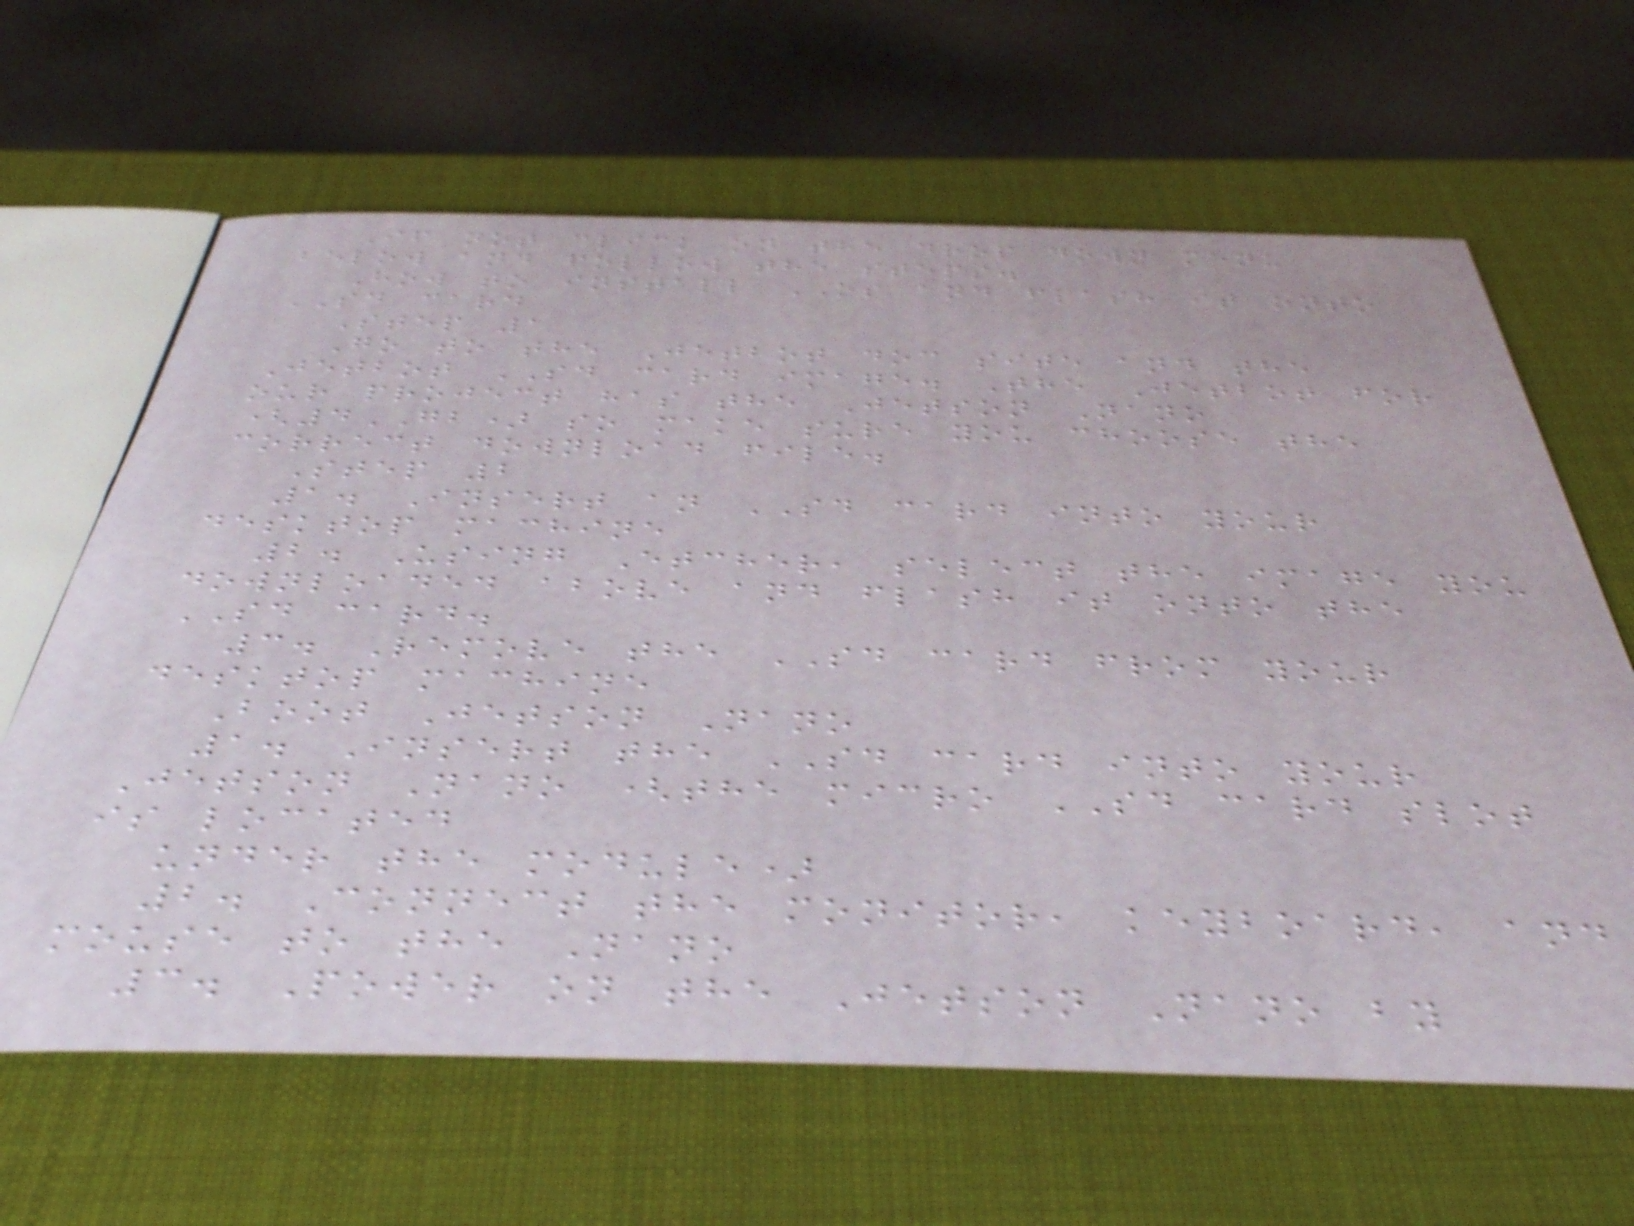If not click on the drop down menu
below and follow the steps.
How to install OS and flash it onto
SD card
Step 1
Go to the Jetbot doc site and the
Jetbot SD card image. The Jetbot for
our project has the Jetson Nano
(4GB) so make sure you choose the
correct download file.
Step 2
1. Insert an SD card into your
desktop machine
2. Using Etcher, select the image you
downloaded above and flash it onto the
SD card.
3. Remove the SD card from your
desktop machine
Boot Jetson Nano
1. Insert the SD card into your
Jetson Nano (the micro SD card slot
is located
under the module)
2. Connect the monitor, keyboard, and
mouse to the Nano
3. Power on the Jetson Nano by
